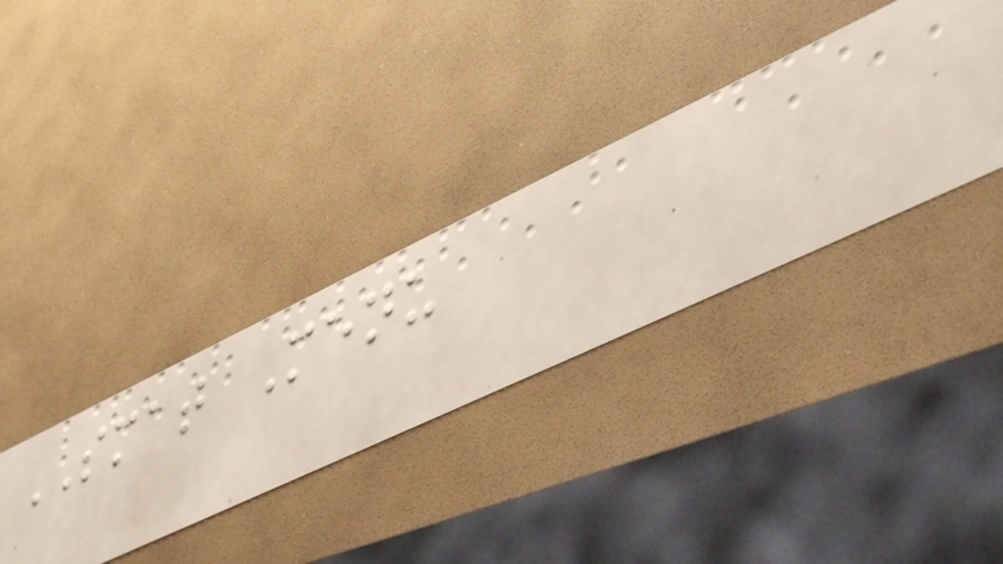SMAT Menu
